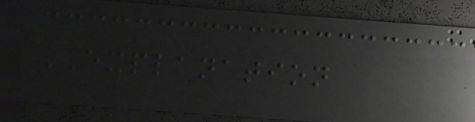EXPLANATION
